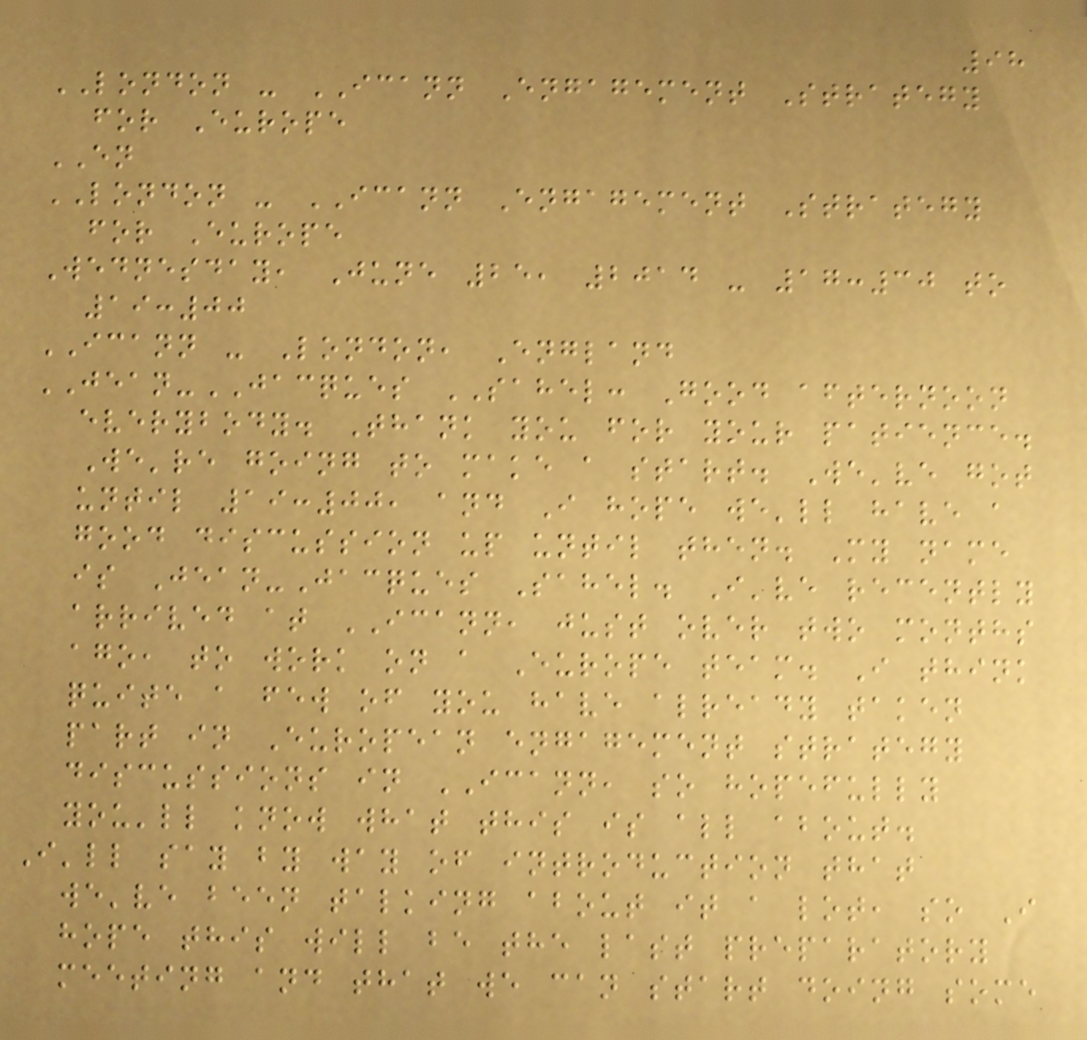98
LONDON - ICANN Engagement Strategy
for Europe
EN
LONDON - ICANN Engagement Strategy
for Europe
Wednesday, June 25, 2014 - 17:30 to
19:00
ICANN - London, England
JEAN-JACQUES SAHEL: Good afternoon
everybody. Thank you for your patience.
We're going to make a start. We've got
until 19:00, and I hope we'll have a
good discussion up until then. My name
is Jean-Jacques Sahel. I've recently
arrived at ICANN, just over two months
ago, to work on a Europe team. I think
quite a few of you have already taken
part in European engagement strategy
discussions in ICANN, so hopefully
you'll know what this is all about.
I'll say by way of introduction that
we've been talking about it a lot, so I
hope this will be the last preparatory
meeting and that we can start doing some
